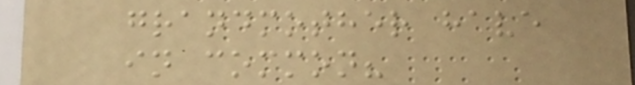grandmother have
in common?
